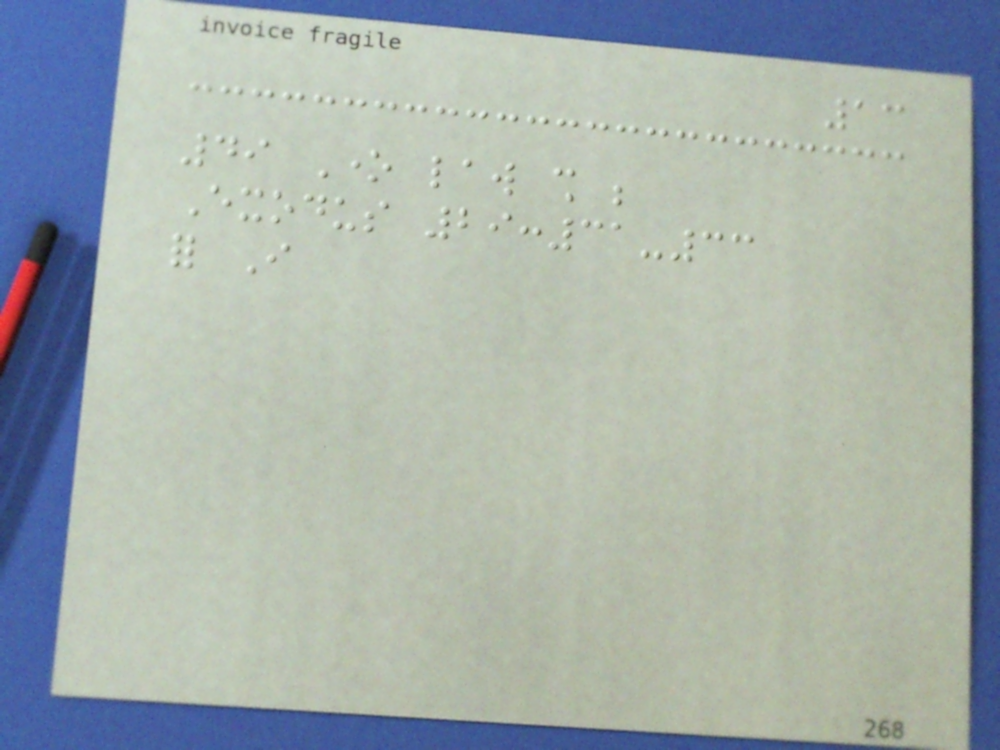13
49 One law shall be
Exodus 29:31-33
for I
